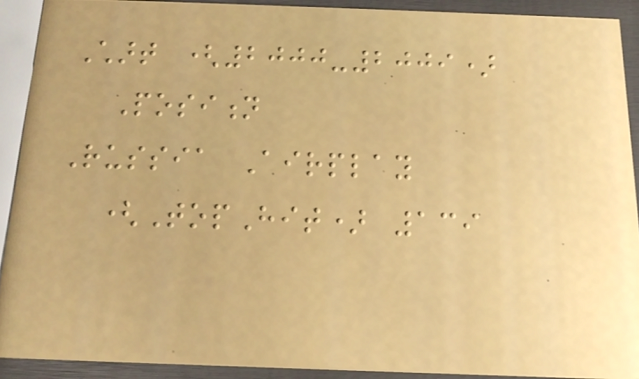Chart (2000-2009)
Position
Russia Airplay
(TopHit) 139
